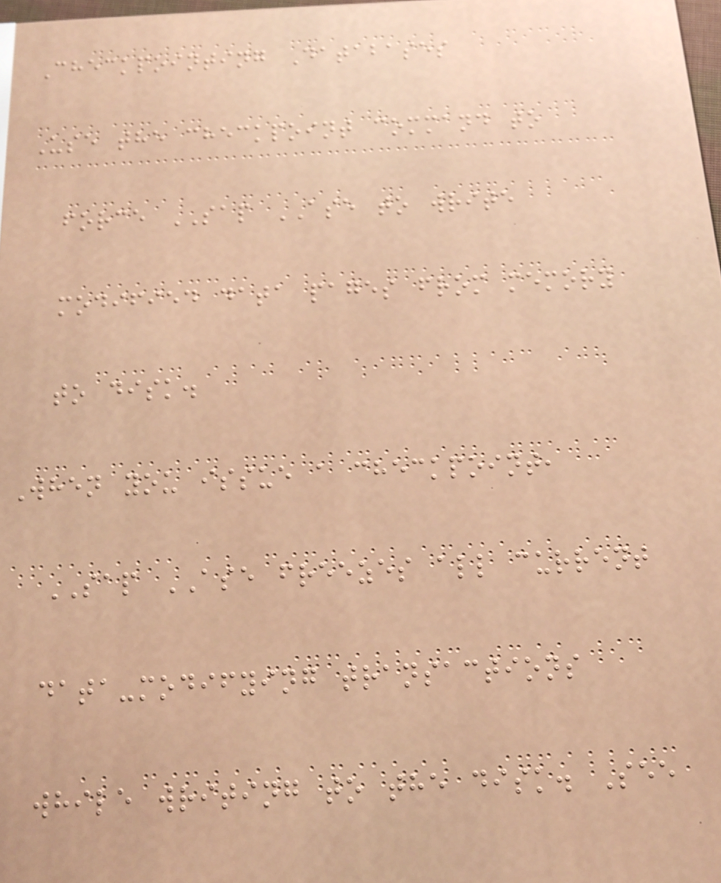Checkpointing Databases
Use the checkpoint command to
force SAP ASE to write
modified data pages from memory
to disk.
When you issue a checkpoint,
SAP ASE freezes all current
data-modifying transactions
while writing to the disk. See
